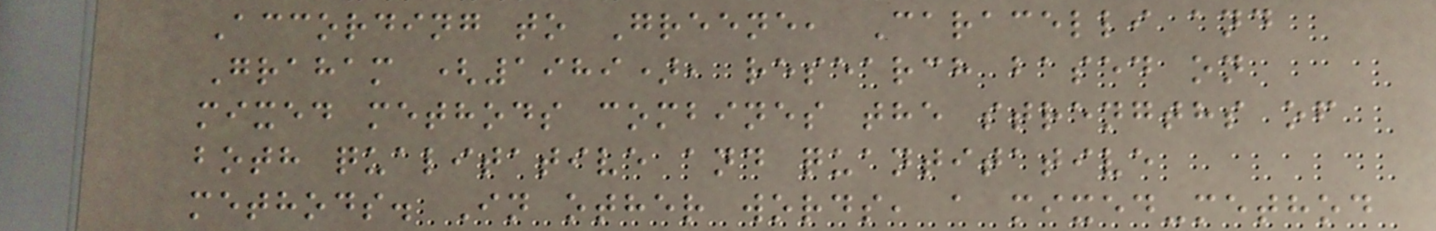According to Greene, Caracelli and
Graham (1989), research based on
mixed methods combines the strengths of
both qualitative and quantitative
methods. In other words, a mixed-method
